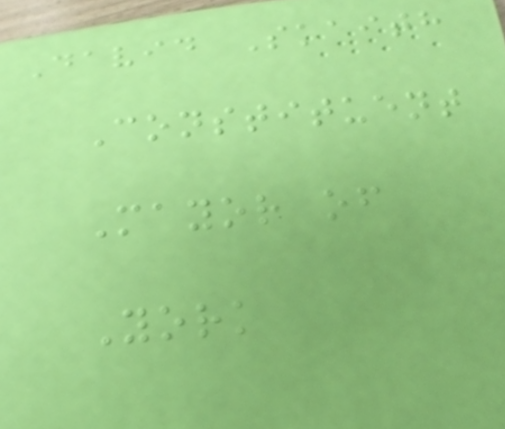David Skaith
Constituent
Mayor of
York
